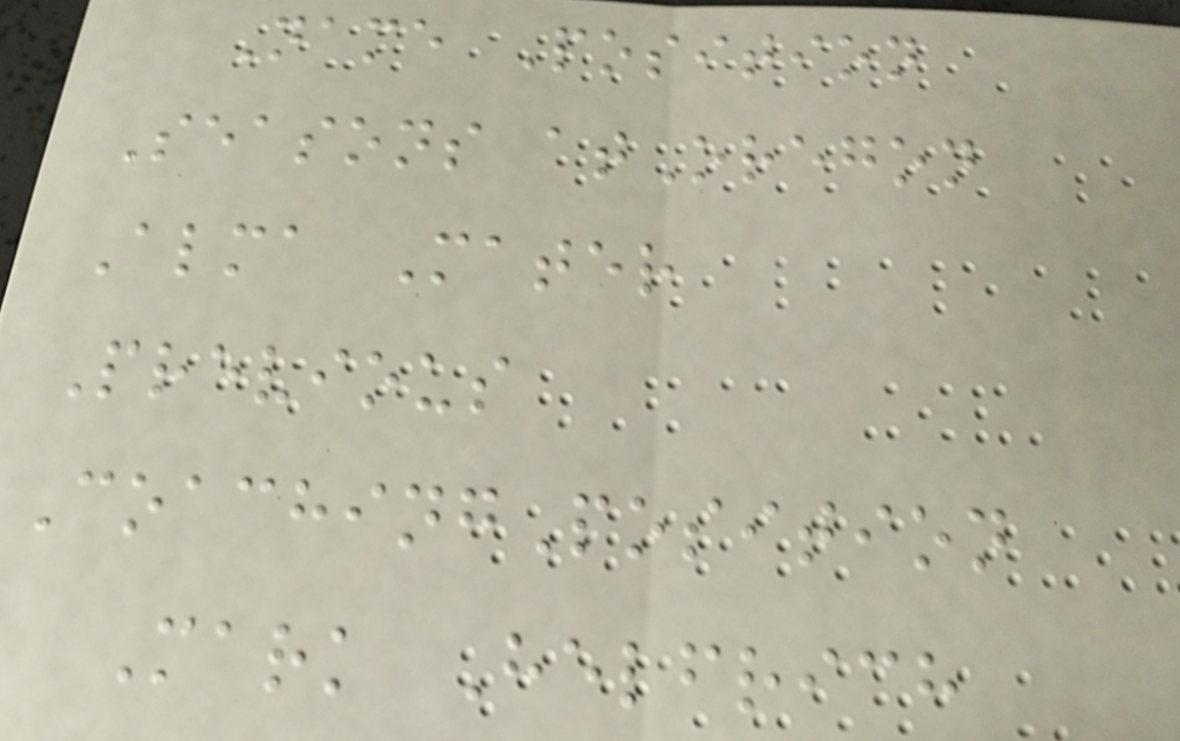Name Position
Seasons atOregon
Alma Mater
Previous
CoachingPosition
Mark Helfrich
